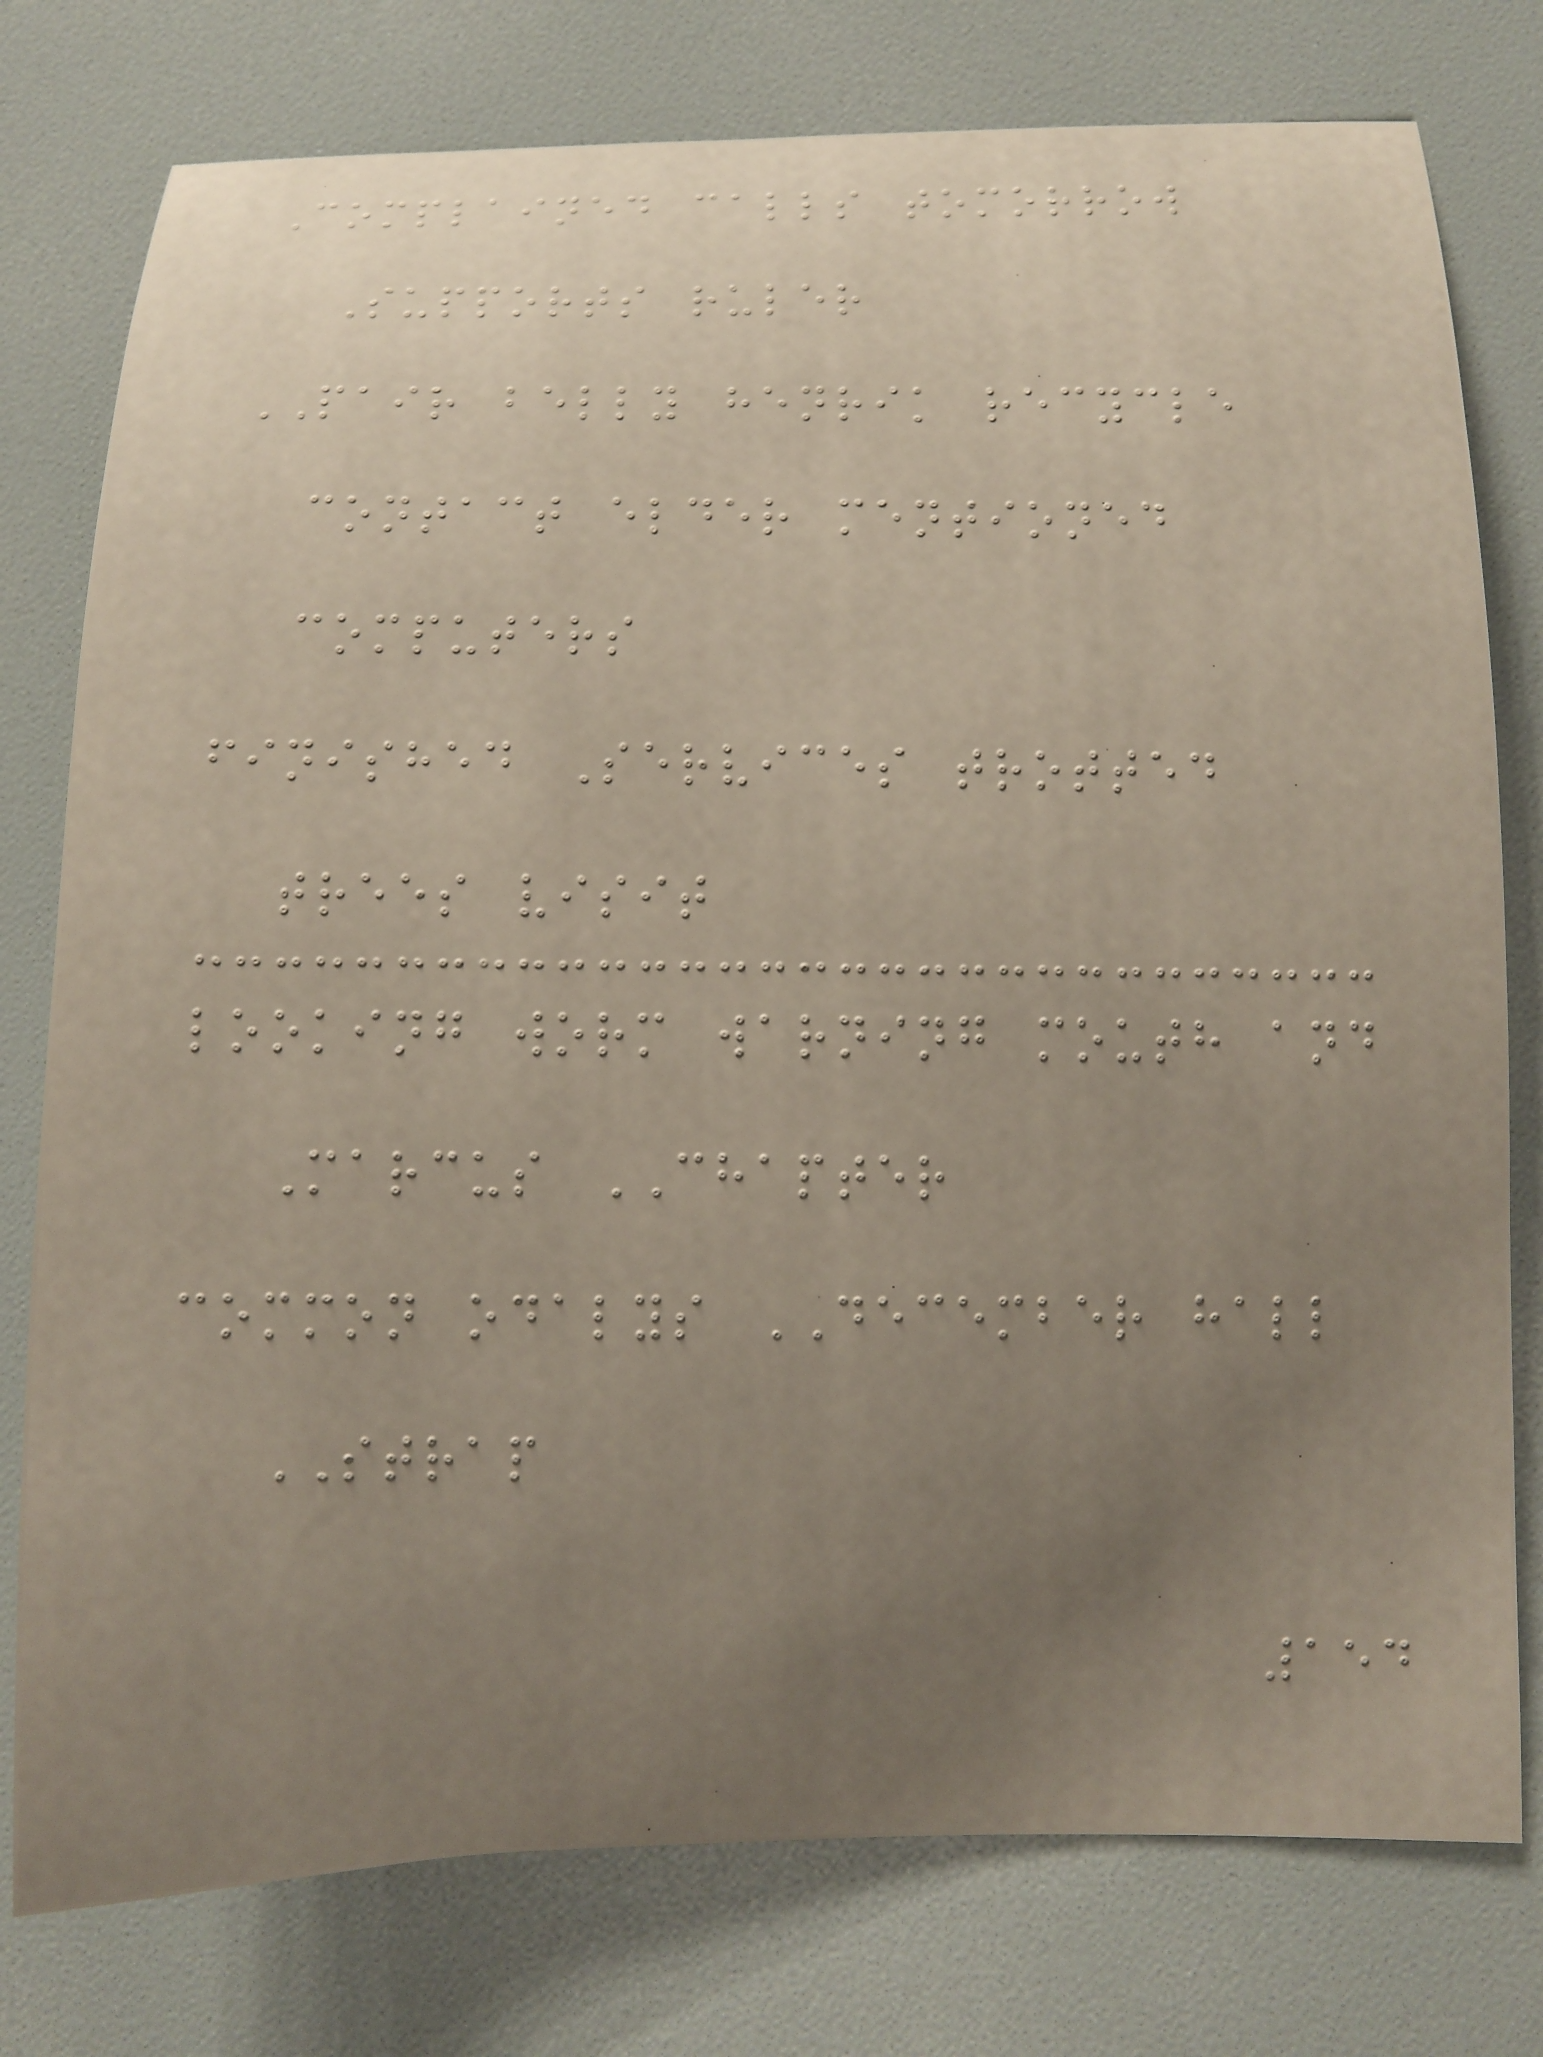Complained calls tomorrow
Supports ruler
PAIR belly henrik recycle
contact elder mentioned
computers
finished Services trotted
trees visit
looking worm warning mouth and
Marcus CHAPTER
common odalys DECEMBER hall
STRAP
154
